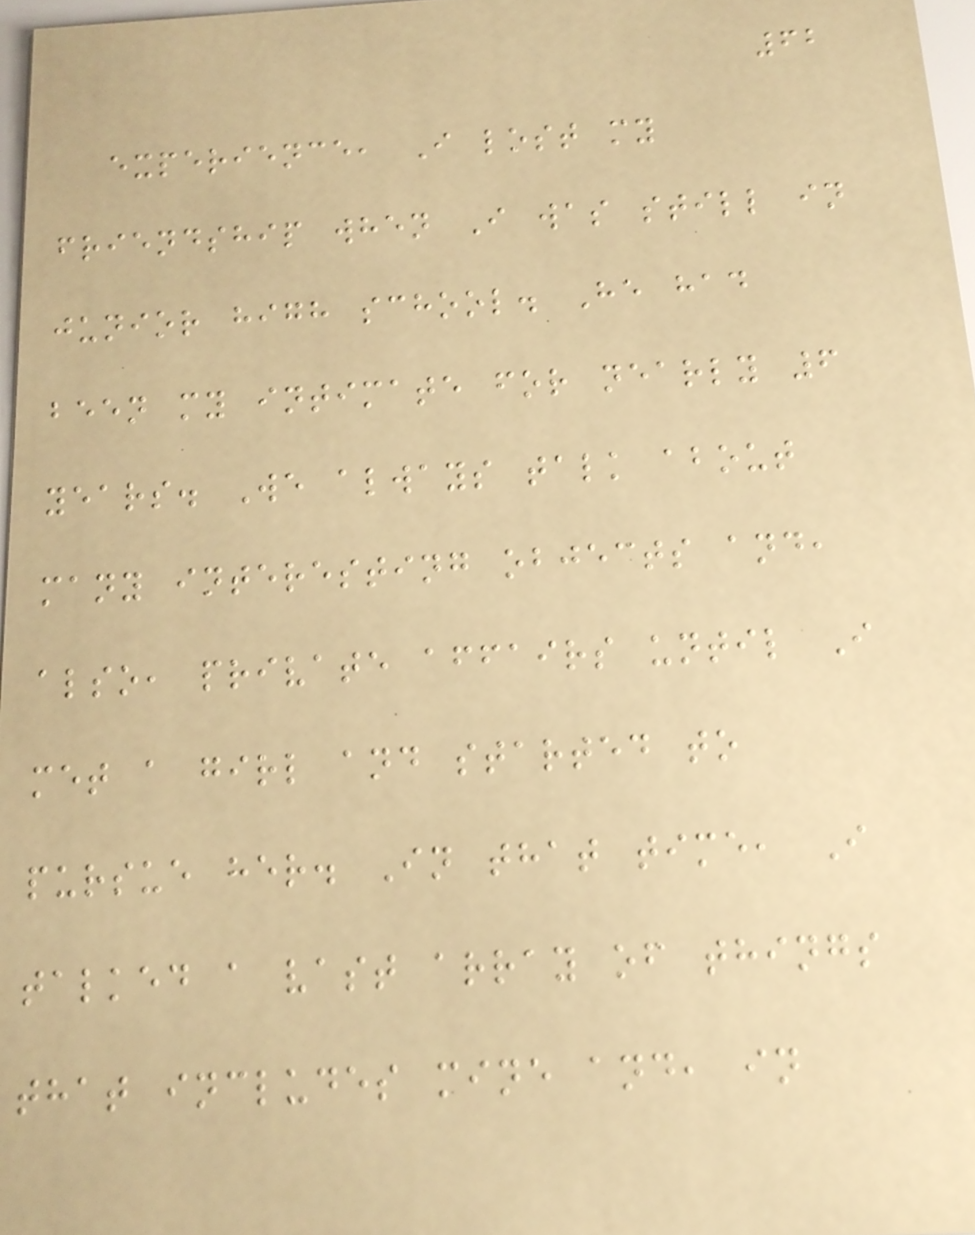62
experience, I lost my
friendship when I was still in
junior high school. He had
been my intimate for nearly 6
years. We always talk about
many interesting objects and,
also, private affairs until I
met a girl and started to
pursue her. In that time, I
talked a vast array of things
that includes mine and, in
